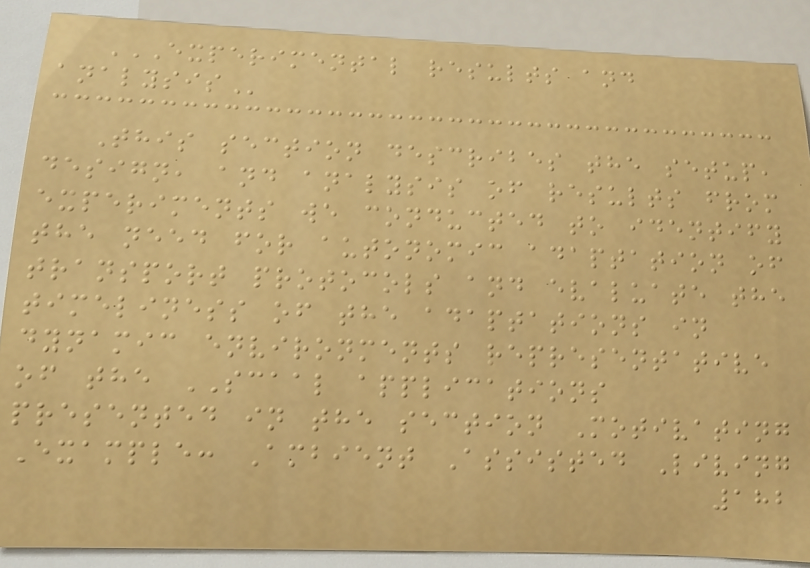EXPERIMENTAL RESULTS AND
ANALYSIS
This section describes the setup,
design, and analysis of results from
experiments we conducted to identify
the need for autonomic adaptation of
transport protocols and evaluate the
timeliness of the adaptations in
dynamic environments representative
of the SCAAL applications
presented in the section Motivating
Example: Ambient Assisted Living
182
